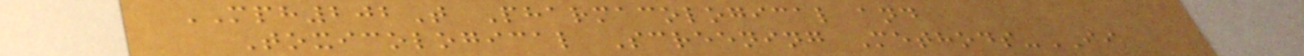MPH202T Pharmacological and
Toxicological Screening Methods-II
